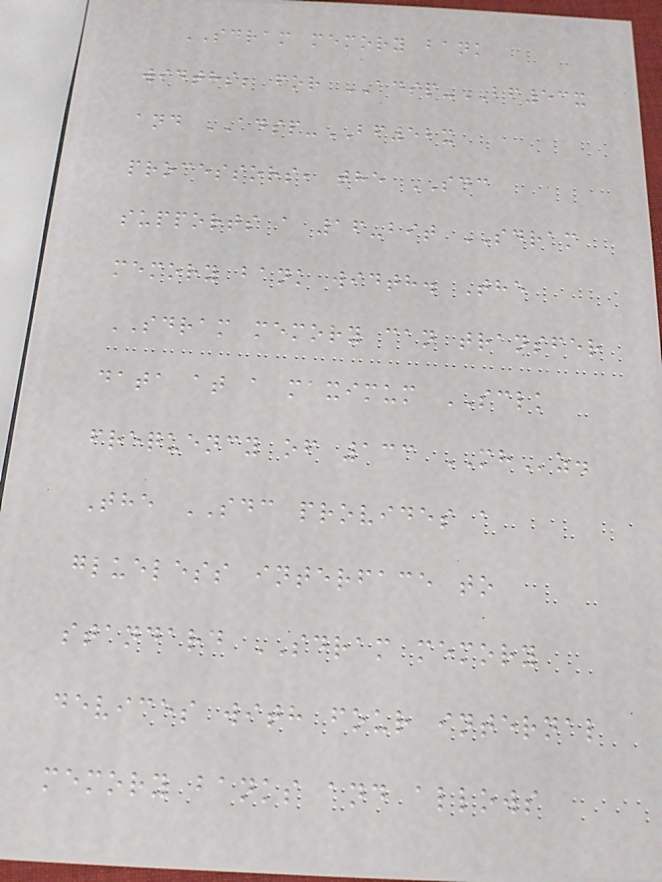SDRAM memory bank
widths; for ADSP-BF53x
and ADSP-BF52x
processors, the SDC
supports a 16-bit SDRAM
memory bank width. The
SDRAM memory can transfer
data at a maximum SCLK
frequency of 133 MHz.
The SDC provides a
glueless interface to
standard SDRAM memory
devices with four internal
memory banks and allows
